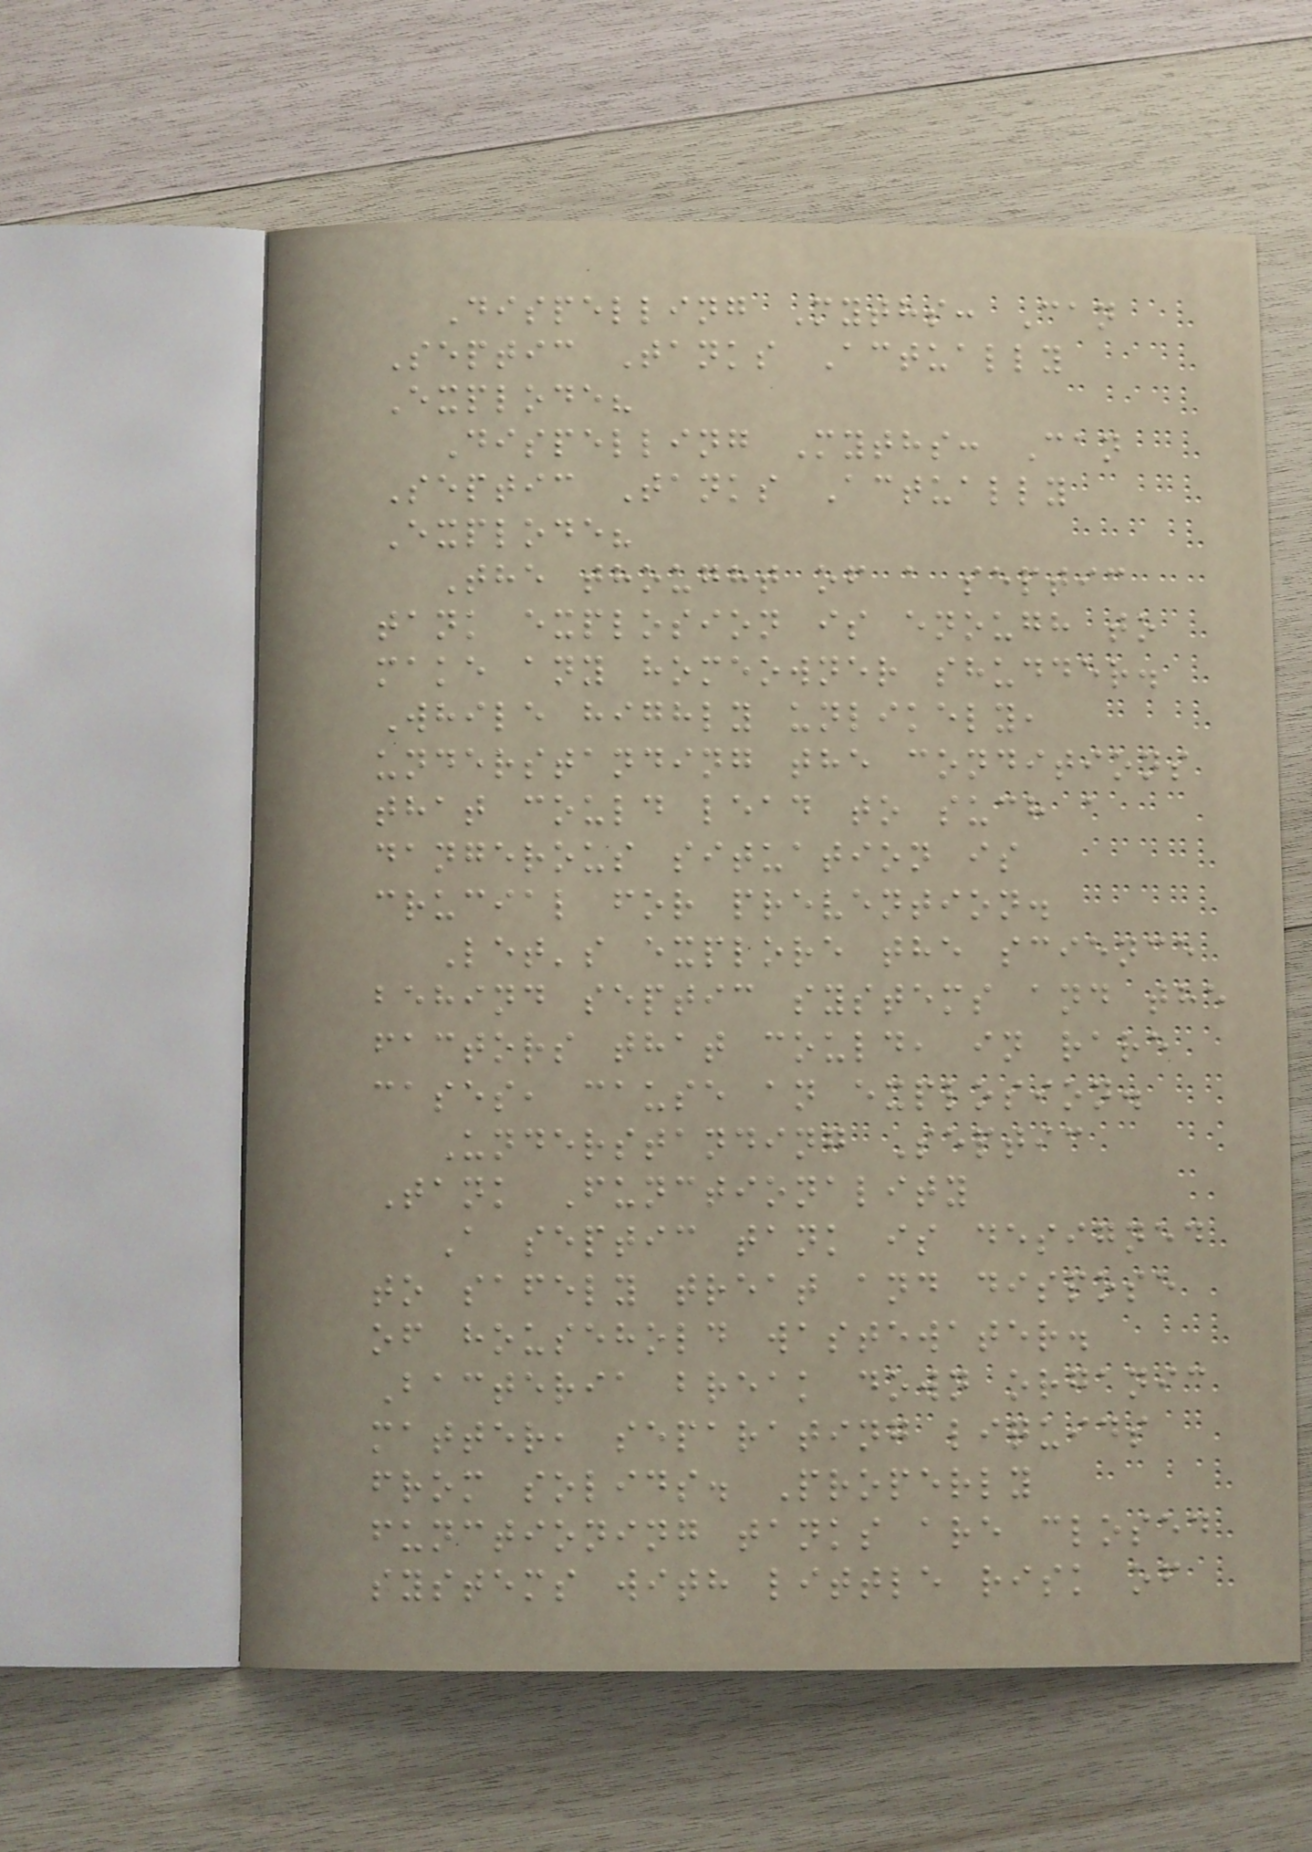Dispelling Myths: Can
Septic Tanks Actually
Explode?
Dispelling Myths: Can
Septic Tanks Actually
Explode?
The thought of a septic
tank explosion is enough to
make any homeowner shudder.
While highly unlikely,
understanding the conditions
that could lead to such a
dangerous situation is
crucial for prevention.
Let's explore the science
behind septic systems and the
factors that could, in rare
cases, cause an explosion.
Understanding Septic
Tank Functionality
A septic tank is designed
to safely treat and dispose
of household wastewater.
Bacteria break down organic
matter, separating liquids
from solids. Properly
functioning tanks are closed
systems with little risk of
